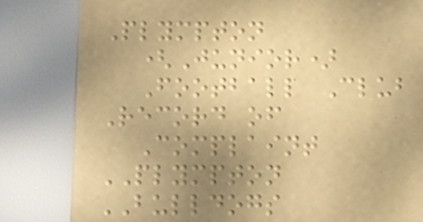Plympton
(Junior)
Football Club
Record of
Complaint
PLYMPTON
BULLDOGS
